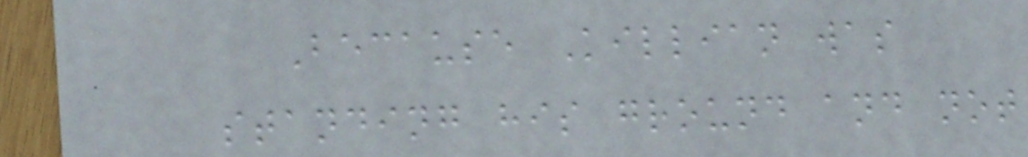Because Killian was
standing his ground and not
